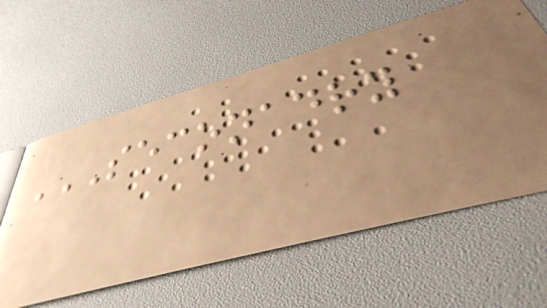SECONADRY
